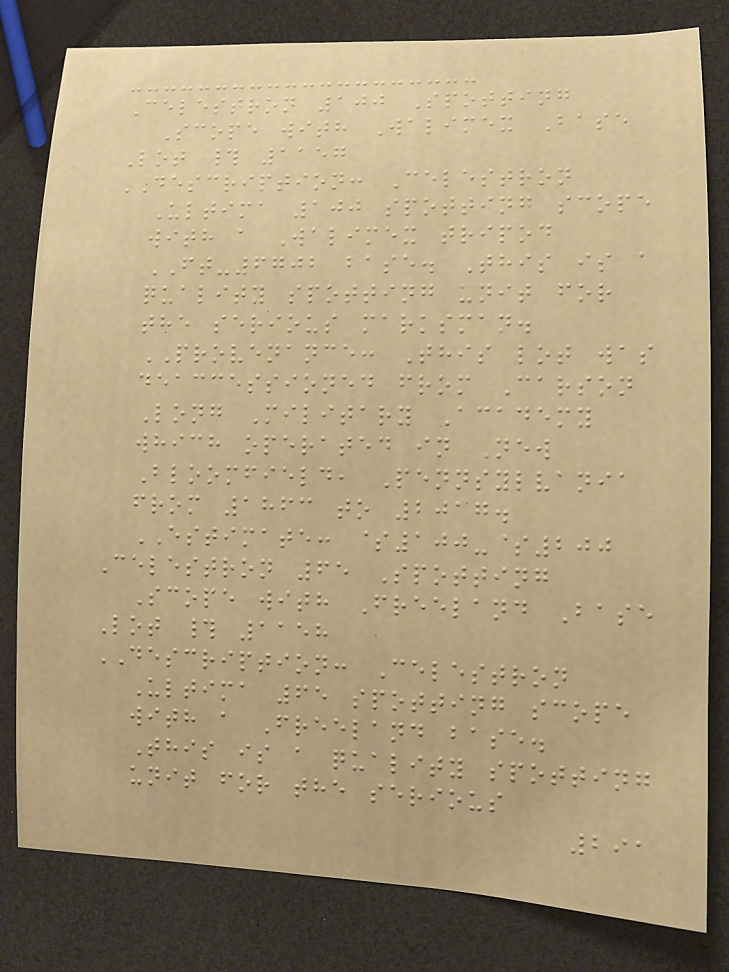Celestron 100 Spotting
Scope with Walimex Base
Lot # 1157
DESCRIPTION: Celestron
Ultima 100 spotting scope
with a Walimex tripod
FT-6702 base. This is a
quality spotting unit for
the serious marksman.
PROVENANCE: This lot was
deaccessioned from Carson
Long Military Academy
which operated in New
Bloomfield, Pennsylvania
from 1863 to 2017.
ESTIMATE: $100-$200
Celestron 65 Spotting
Scope with Freeland Base
Lot # 1158
DESCRIPTION: Celestron
Ultima 65 spotting scope
with a Freeland base.
This is a quality spotting
unit for the serious
291
